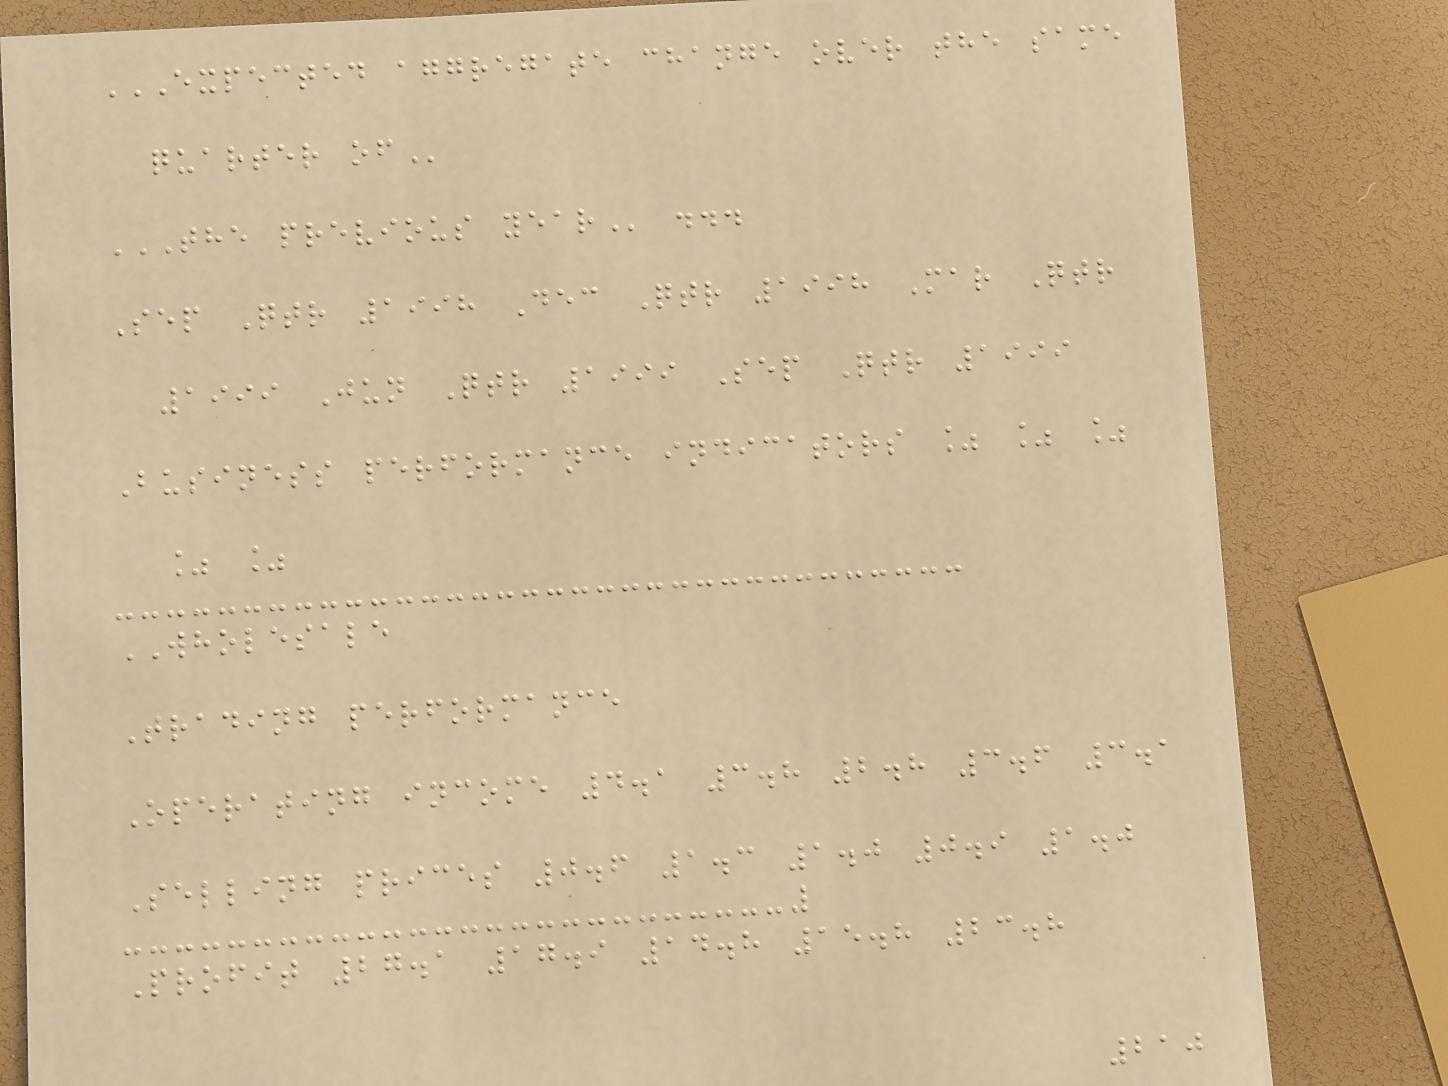EXPECTED AGGREGATE CHANGE OVER THE SAME
QUARTER OF
THE PREVIOUS YEAR ...
Sep Qtr 1998 Dec Qtr 1998 Mar Qtr
1999 Jun Qtr 1999 Sep Qtr 1999
Business performance indicators % % %
% %
WHOLESALE
Trading performance
Operating income 4.1 3.8 2.8 3.6 3.1
Selling prices 0.6 1.3 1.0 0.9 1.0
Profit 27.1 17.9 14.8 15.8 23.8
210
